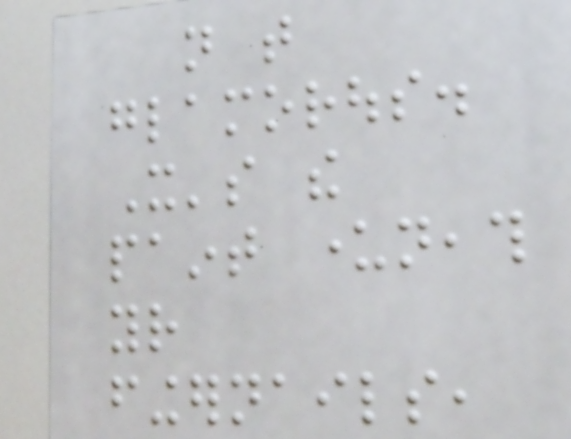not that
glamorous.
It's the
paint underneath
your
fingernails,
